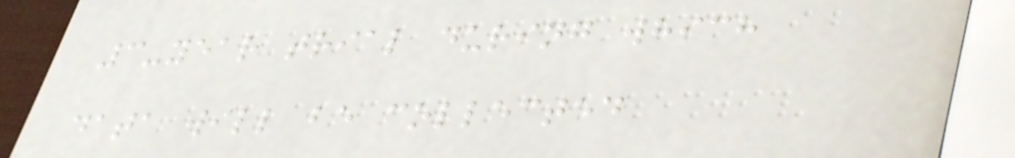3-year trial during which
data will be collected
